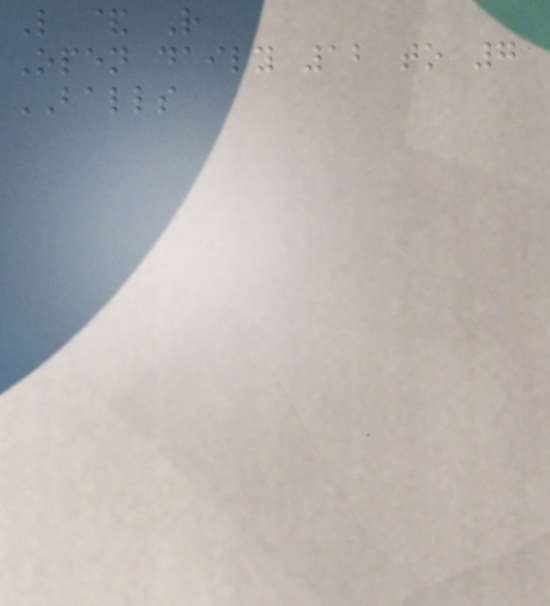L & R
Open daily 12 to 7
BALLS
